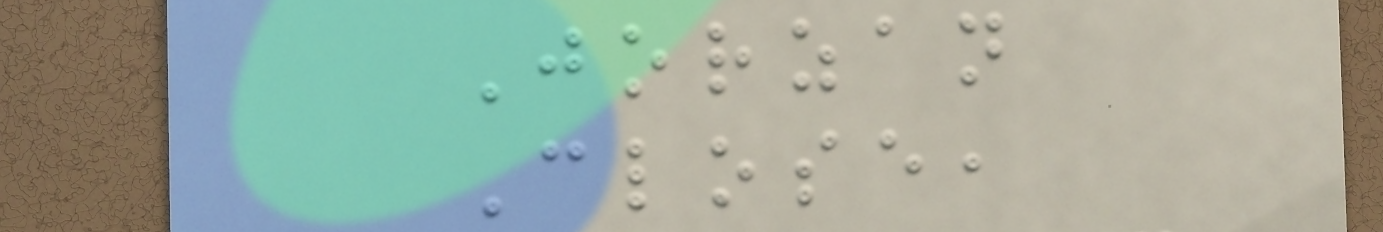Jorzan
Close,
